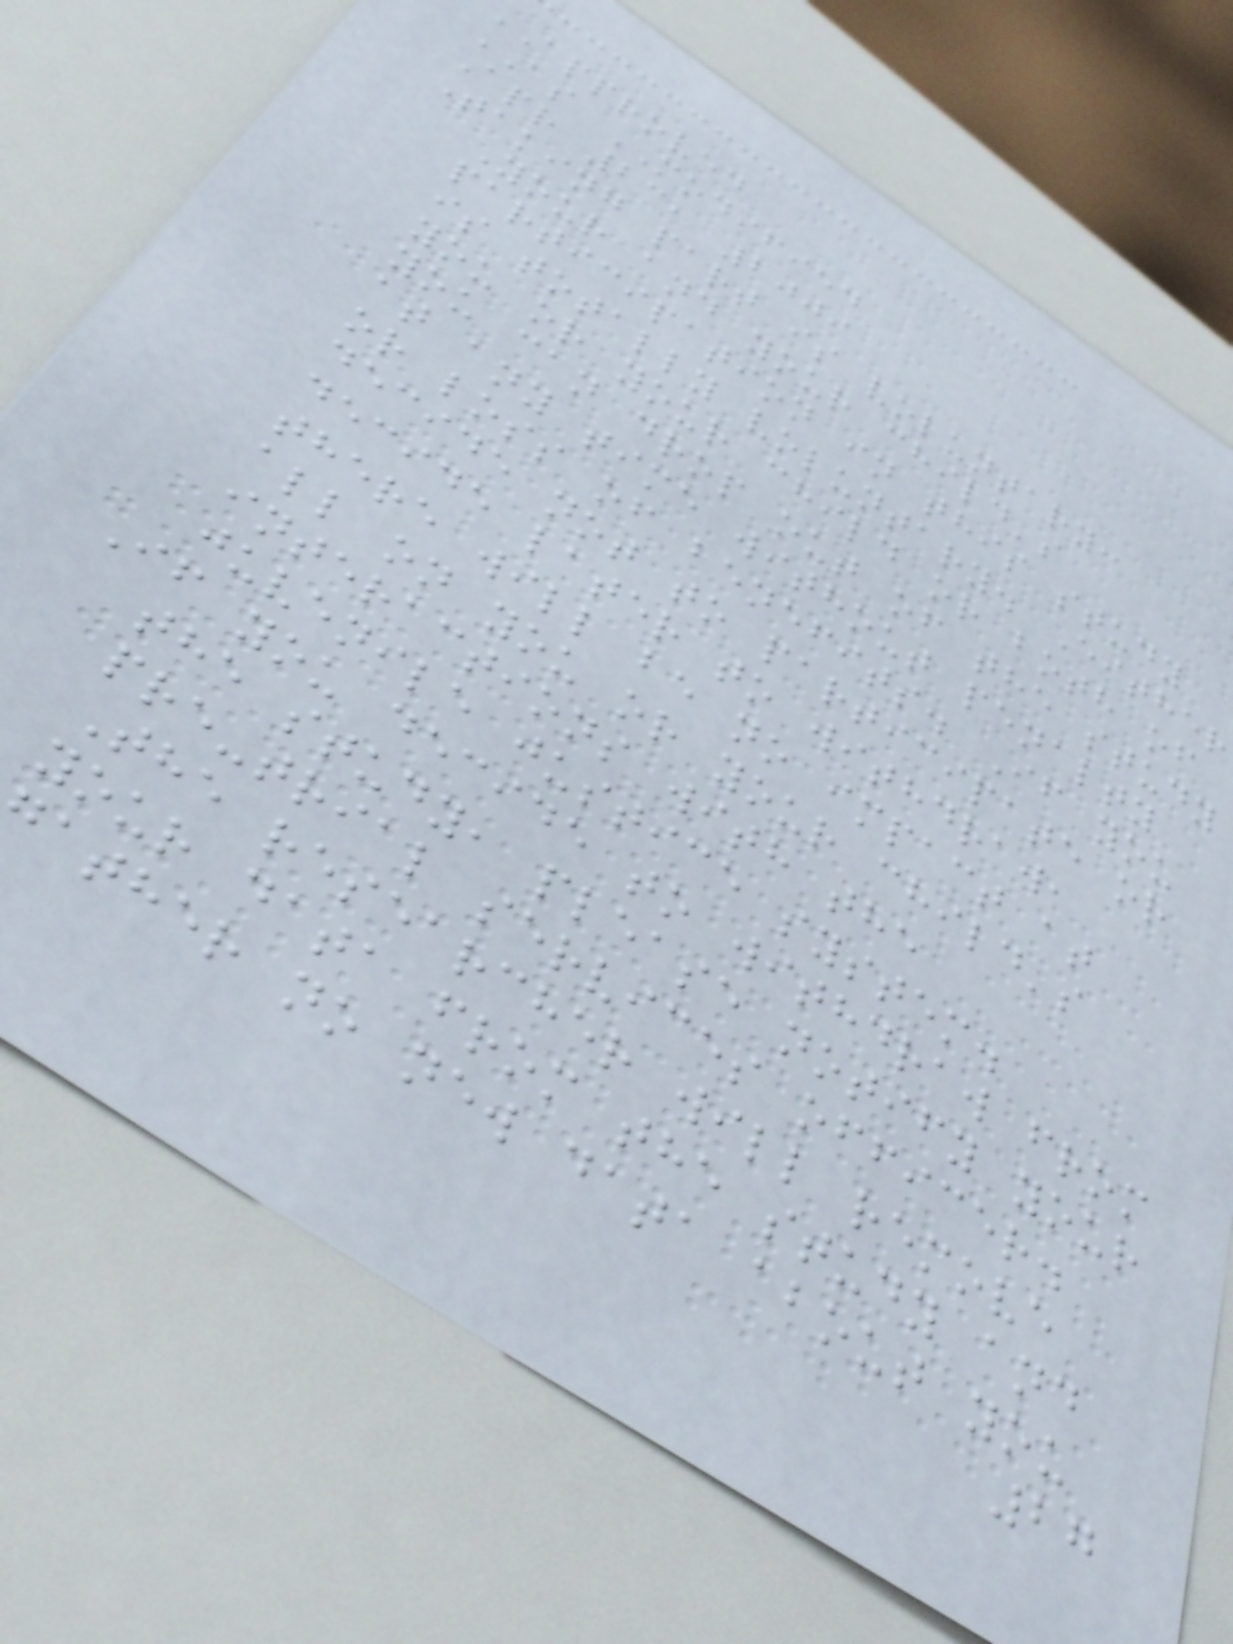approved
AS MODIFIED
Apr 23, 2009
Taking part is voluntary:
Your and your child's
participation in this study
is totally voluntary. Either
you or your child or both of
you can drop out of the study
at any time without penalty
or loss of benefits. If you
decide not to participate or
decide later to withdraw,
there will be no impact at
all on you or your child's
interactions with the
juvenile justice system.
If you decide to withdraw from
the study, please notify your
pre-trial services officer.
The researcher will remove
your data from the study and
ather no new data about you
27
